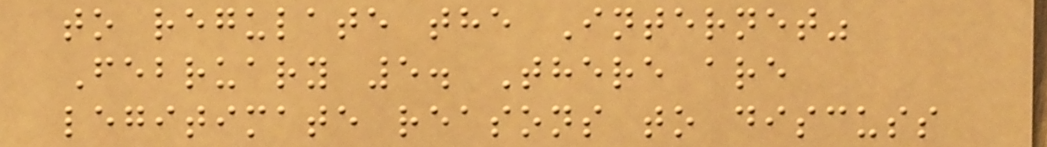to regulate the Internet"
February 5. There are
legitimate reasons to discuss
